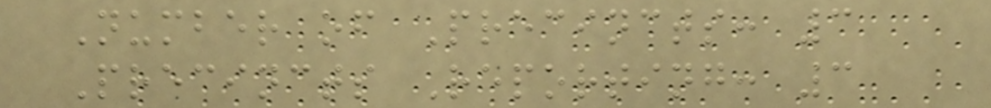Number of Precincts: 3
Precincts Reporting: 3
